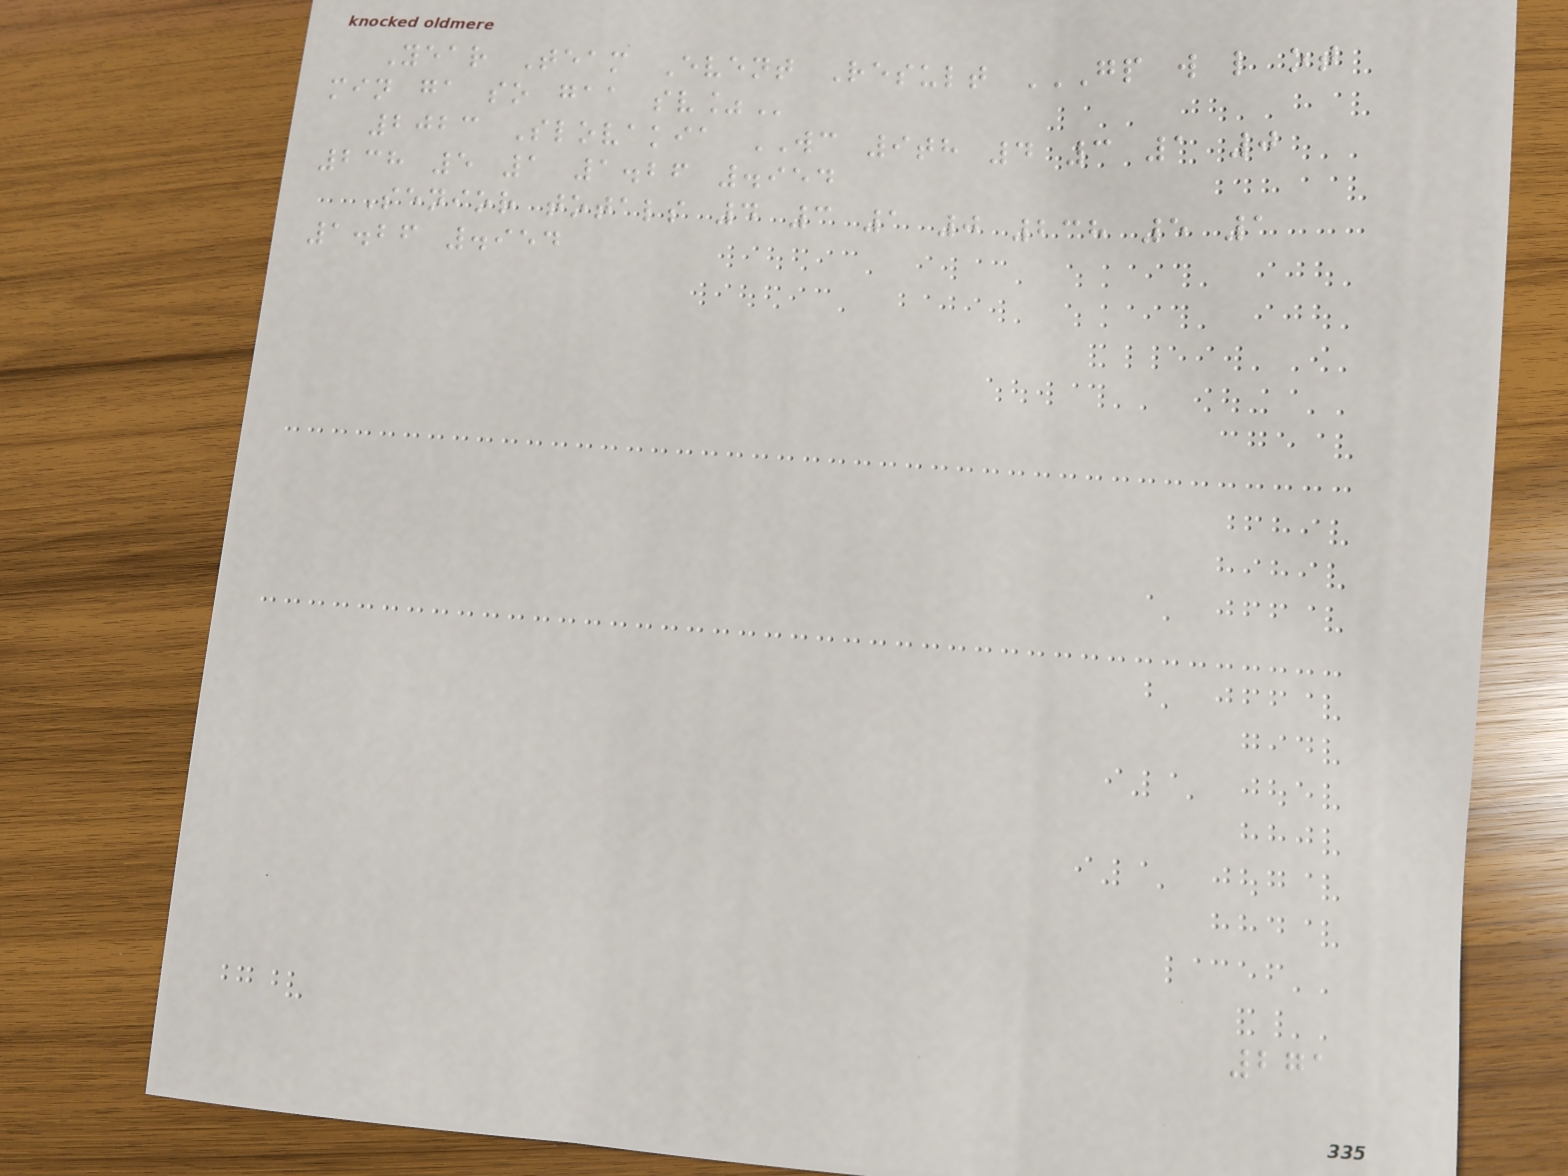Year Team Event Result GP W L OT
MIN GA SO GAA SV%
2023 Slovakia WC 9th 4 3 1 0
238 5 1 1.26 .954
Senior totals 4 3 1 0 238 5 1
1.26 .954
271
